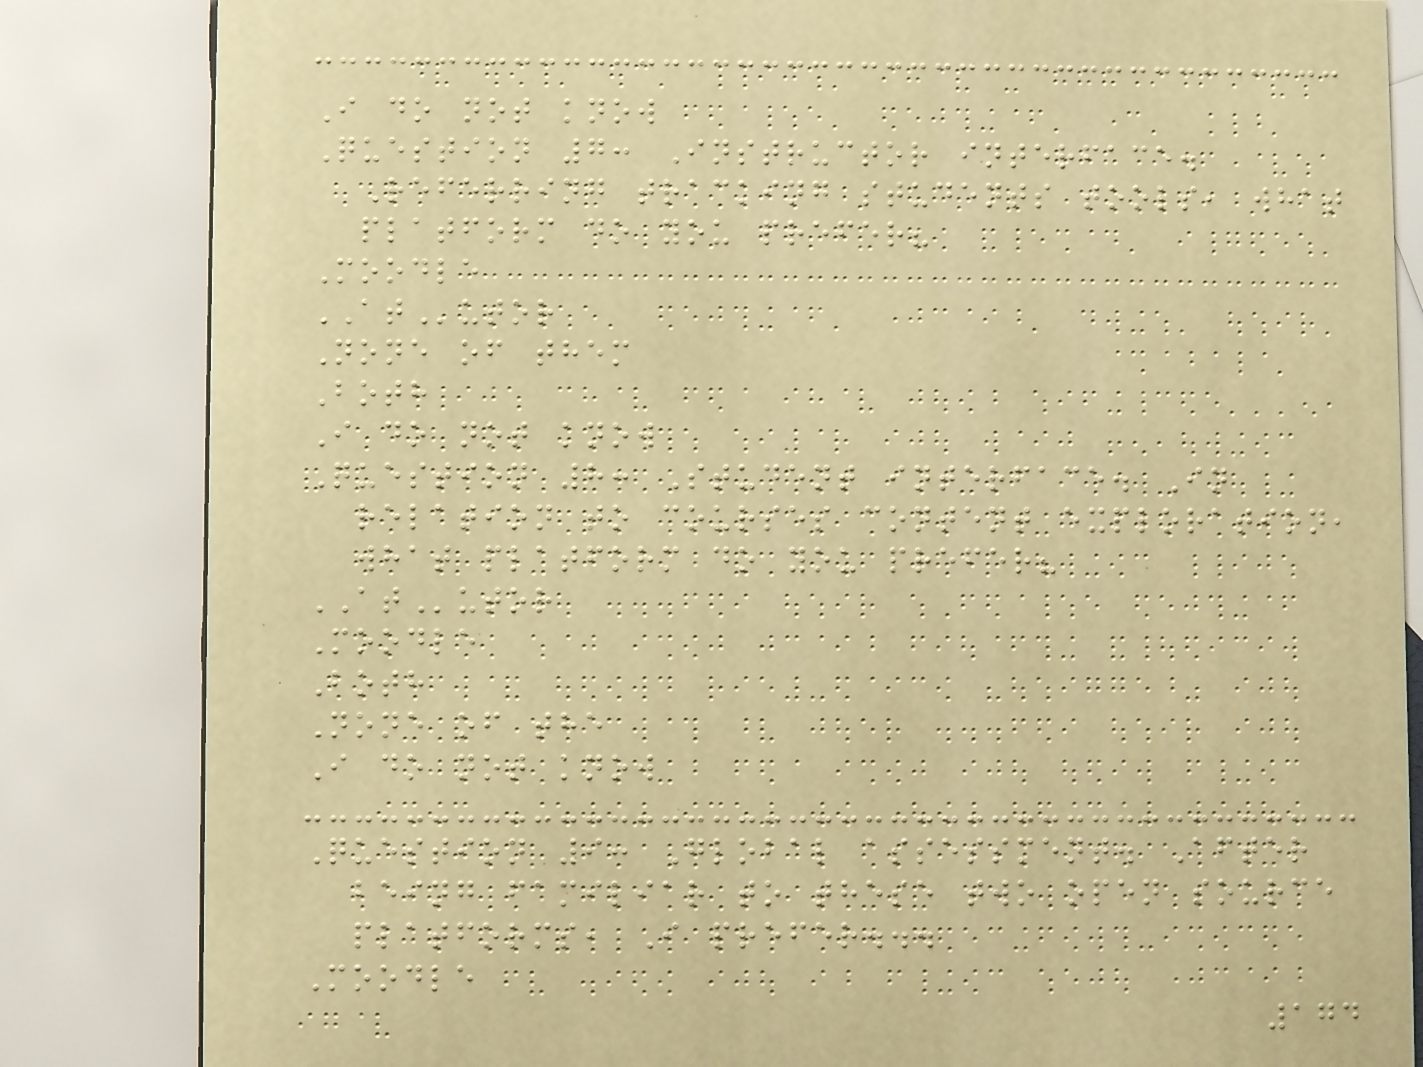I do not know
Question 7: Instructor interface.
Referring tracking students tools, what
platform do you prefer?
Moodle
ATutor
None of them
Both
I do not know
Question 8: Student interface. In
relation to courses content exploration,
what platform do you prefer?
ATutor
Moodle
Both
None of the
I do not know
Question 9: Global assessment. After
being familiar to these two open source
platforms, I prefer...
Moodle
174
